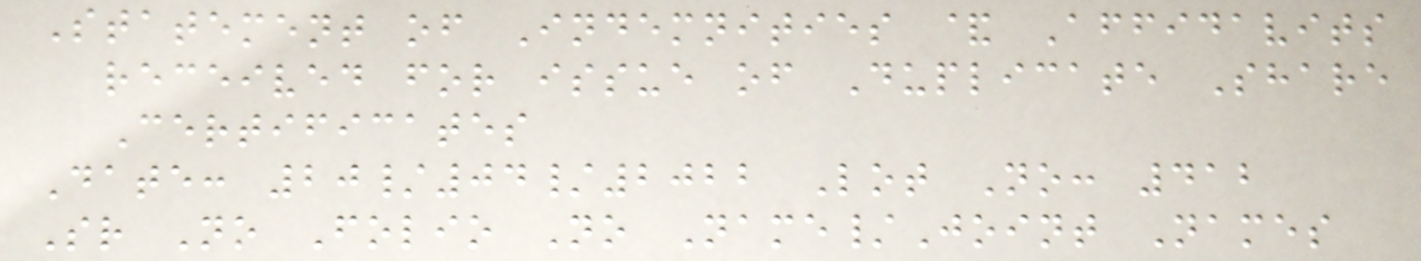Statement of Indemnities & Affidavits
received for issue of Duplicate Share
Certificates
Date: 20/04/2022 Lot No: 412
Sr No Folio No Name/Joint Names
